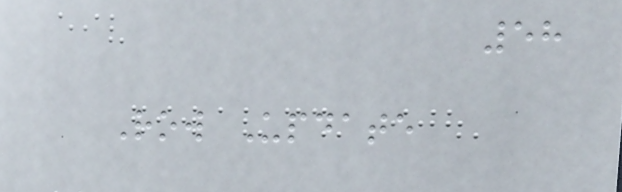58
Row Update
